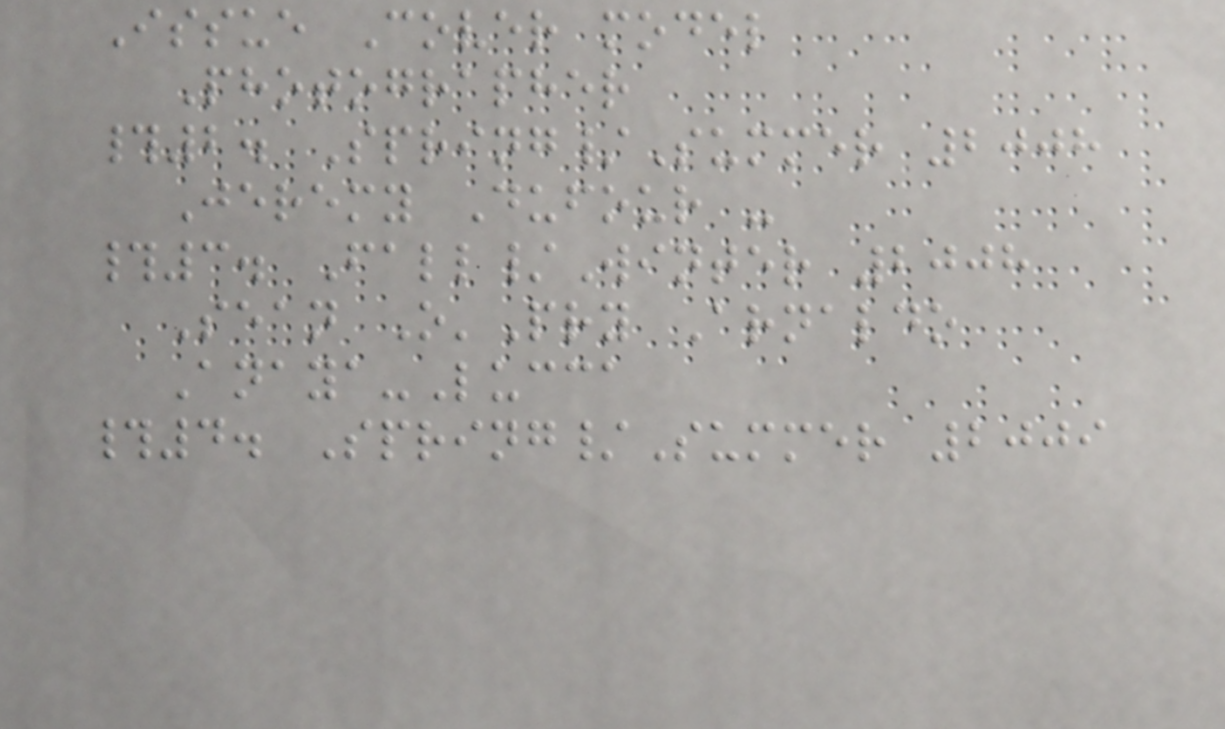Issue Cover model
Photographer
#2. Spring/Summer 2008
Jeremy Dufour -
#3. Fall/Winter 2008
Sean O'Pry Arnaldo
Anaya-Lucca
#4. Spring/Summer 2009
